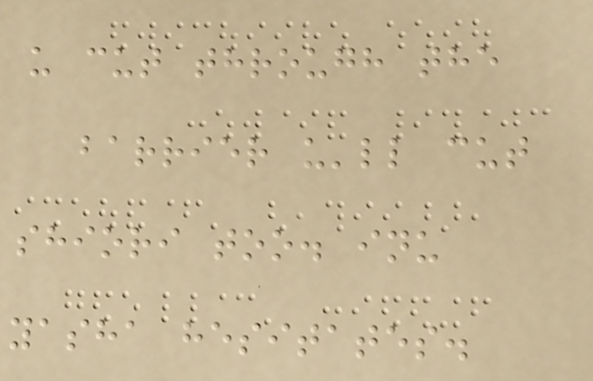u cut through the
barrier u'll cut
shiori too. inu
yasha hesitates.
